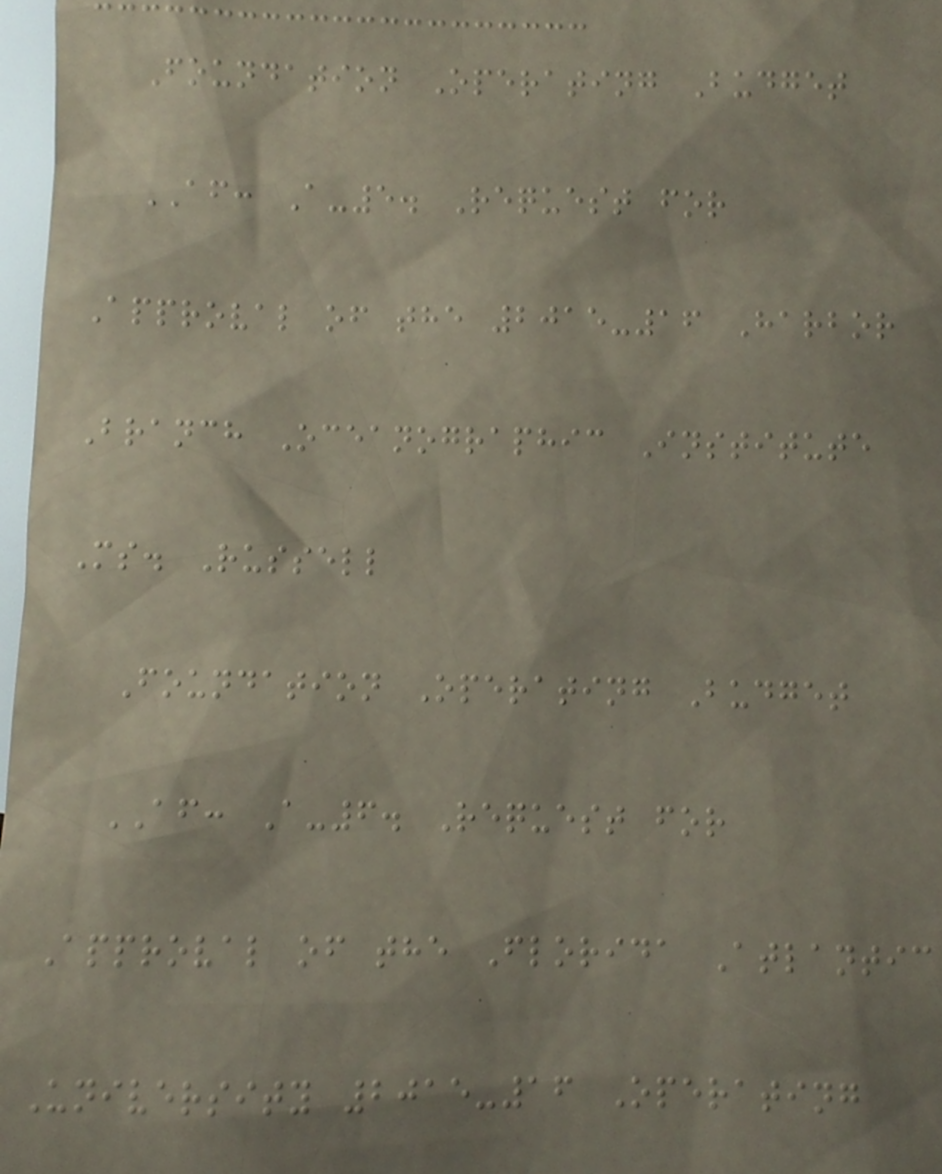Foundation Operating Budget
AF: A-5. Request for
Approval of the 2015-16 Harbor
Branch Oceanographic Institute
Ms. Russell
Foundation Operating Budget
AF: A-6. Request for
Approval of the Florida Atlantic
University 2015-16 Operating
